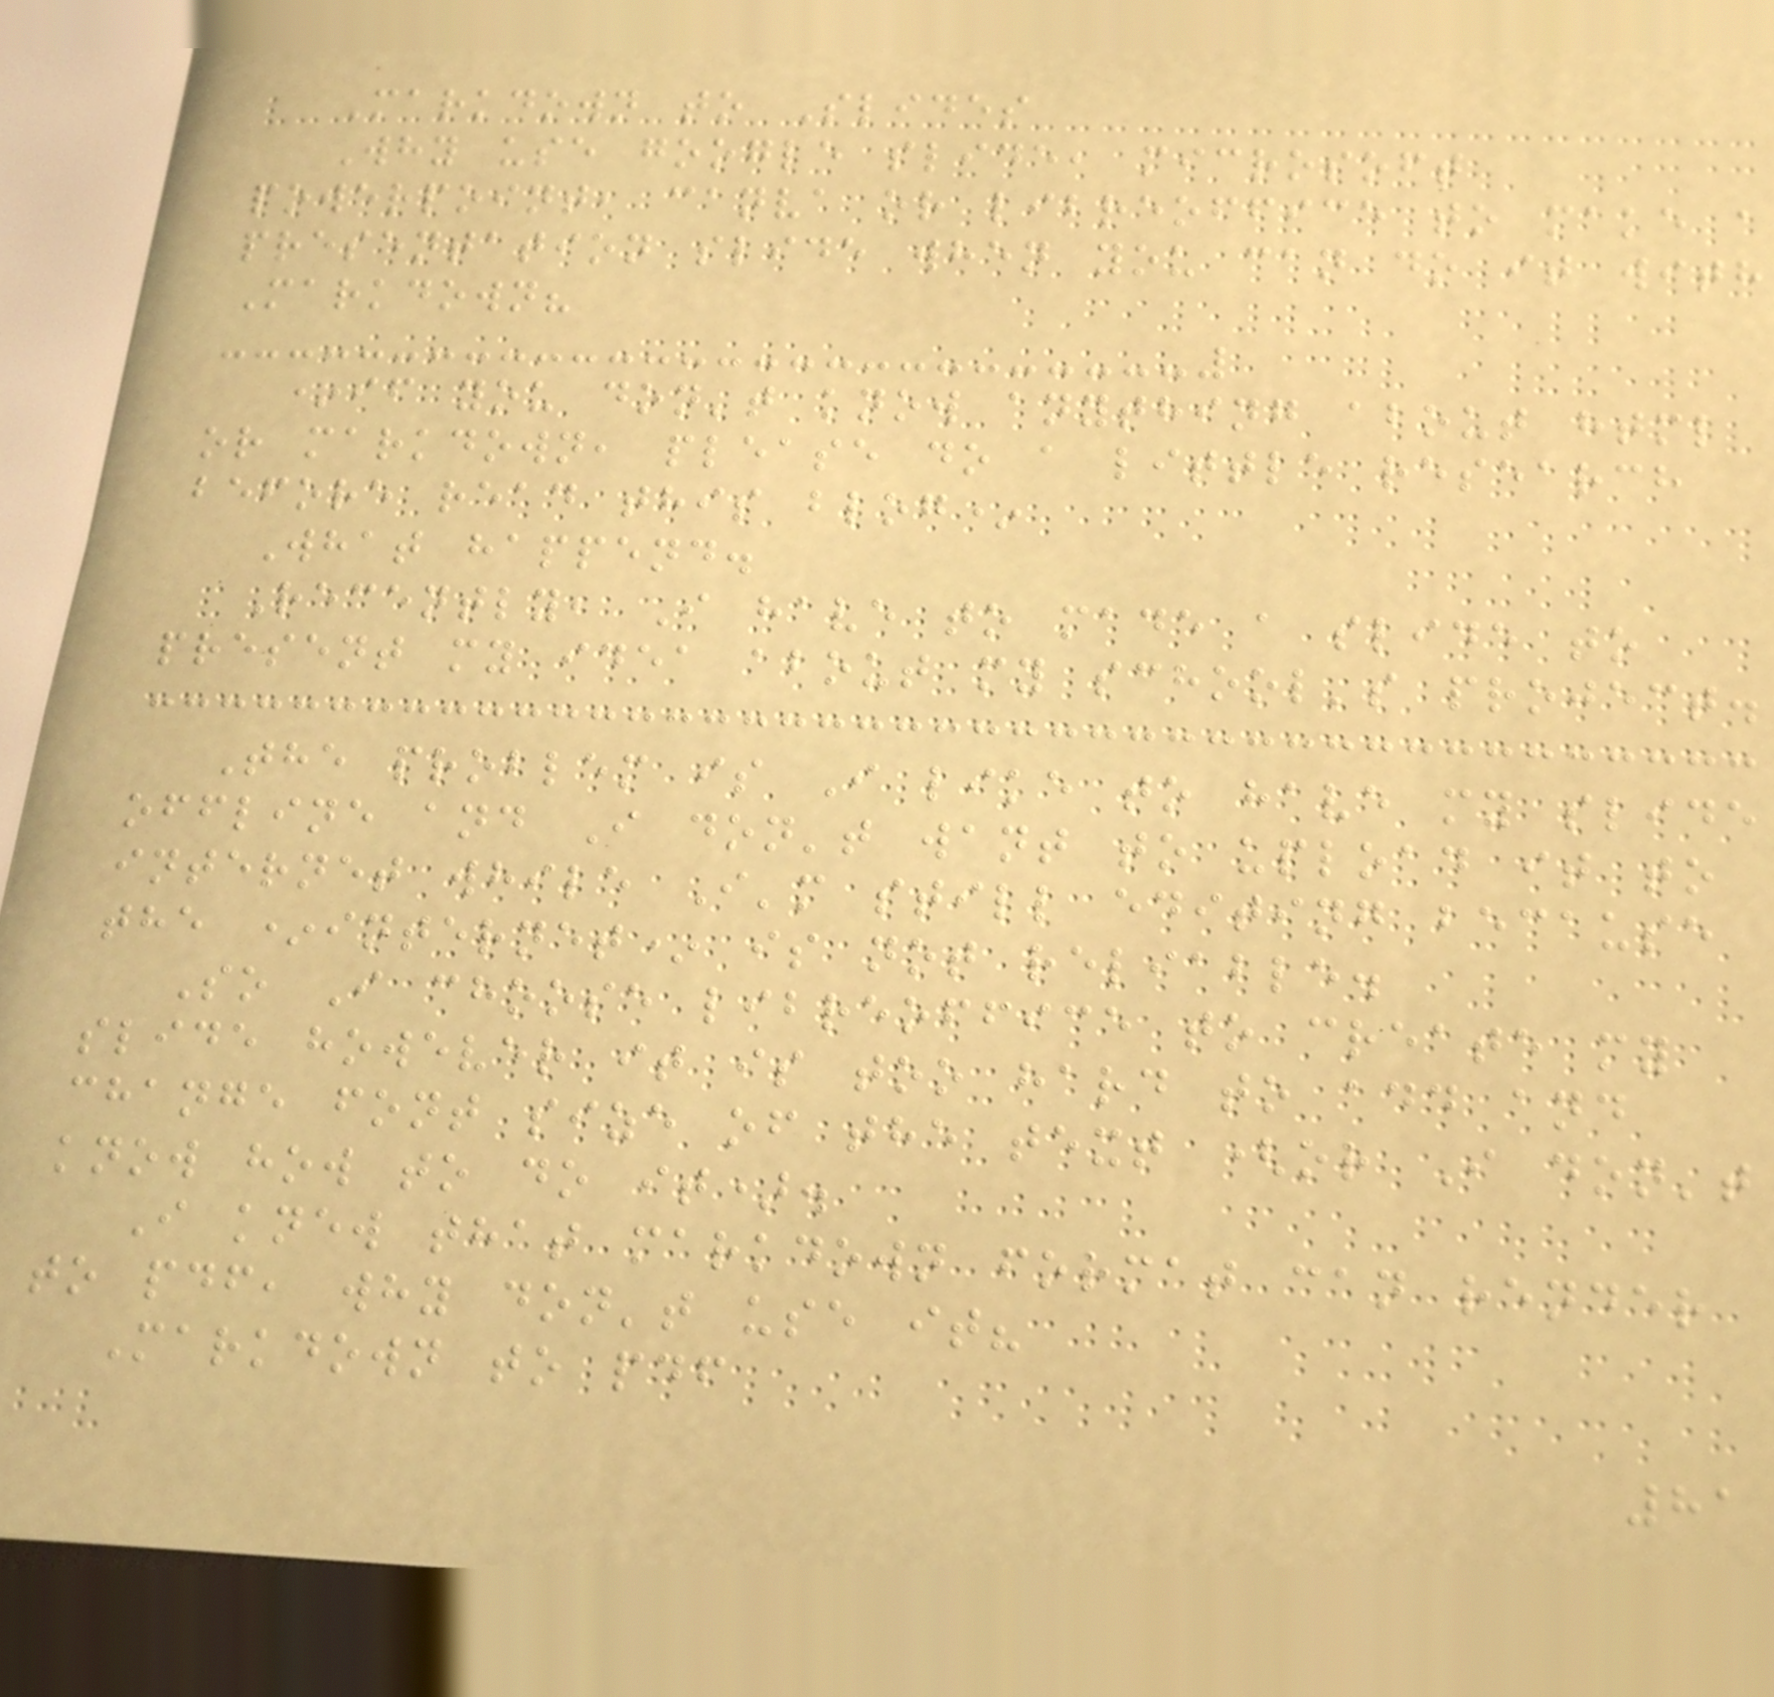Markdown to Slides
Why use google slide, microsoft
powerpoint, canva or libreoffice to make a
presentation slide when you can do it with
Markdown?
*if you don't know anything about html
or markdown, please do a little research
before read this blog*
What happend.
Recently, I have to made a slide to
present my idea about my school's project.
The problem is I like to have my slide
offline and I don't want to upload it to
internet while I'm still editing because
the *internet* is not reliable.
So I choose libreoffice to create my
slide however it is too hard to add and
change font size of the text (or I don't
know how to do it).
I knew that markdown format can render
to pdf, why don't use it?
Markdown to pdf
81
